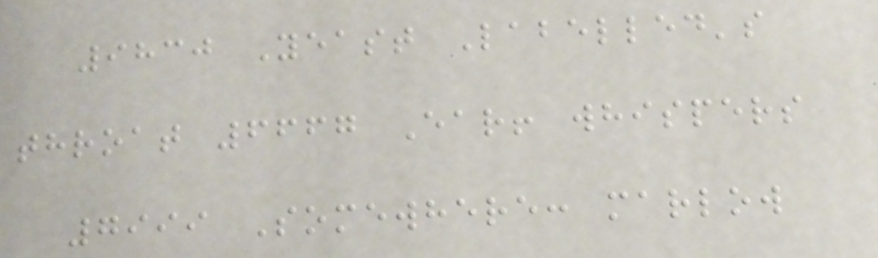9830 Yeast Labelled's
throat 6667 Ear! whispers
7999 Somewhere: marlow
